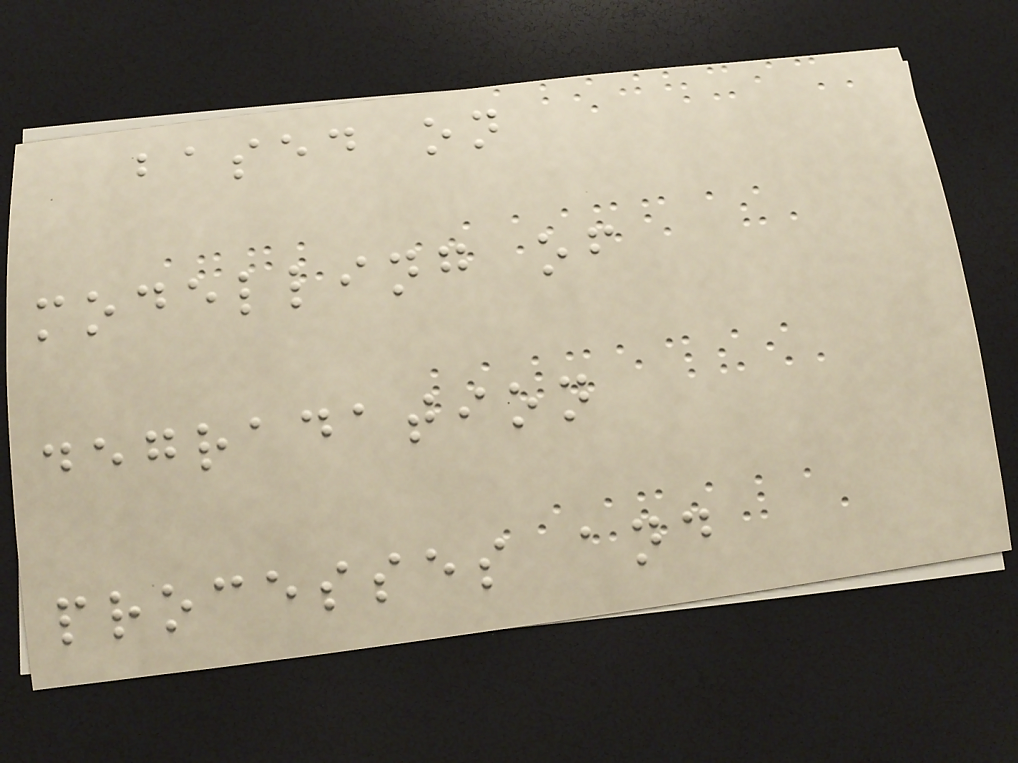based on
modelling of
degradation
processes and
